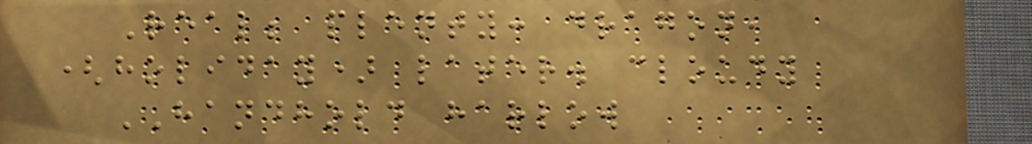Real; plenty: dragon,
(holiday) later. cloudy
HANDHOLD harlow
